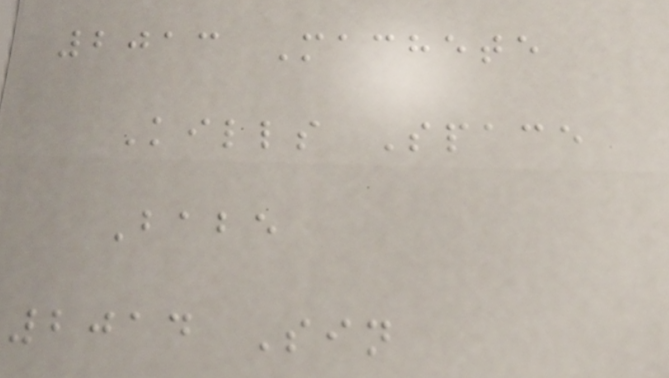2013 Machete
Kills Space
Babe
2014 Sin
